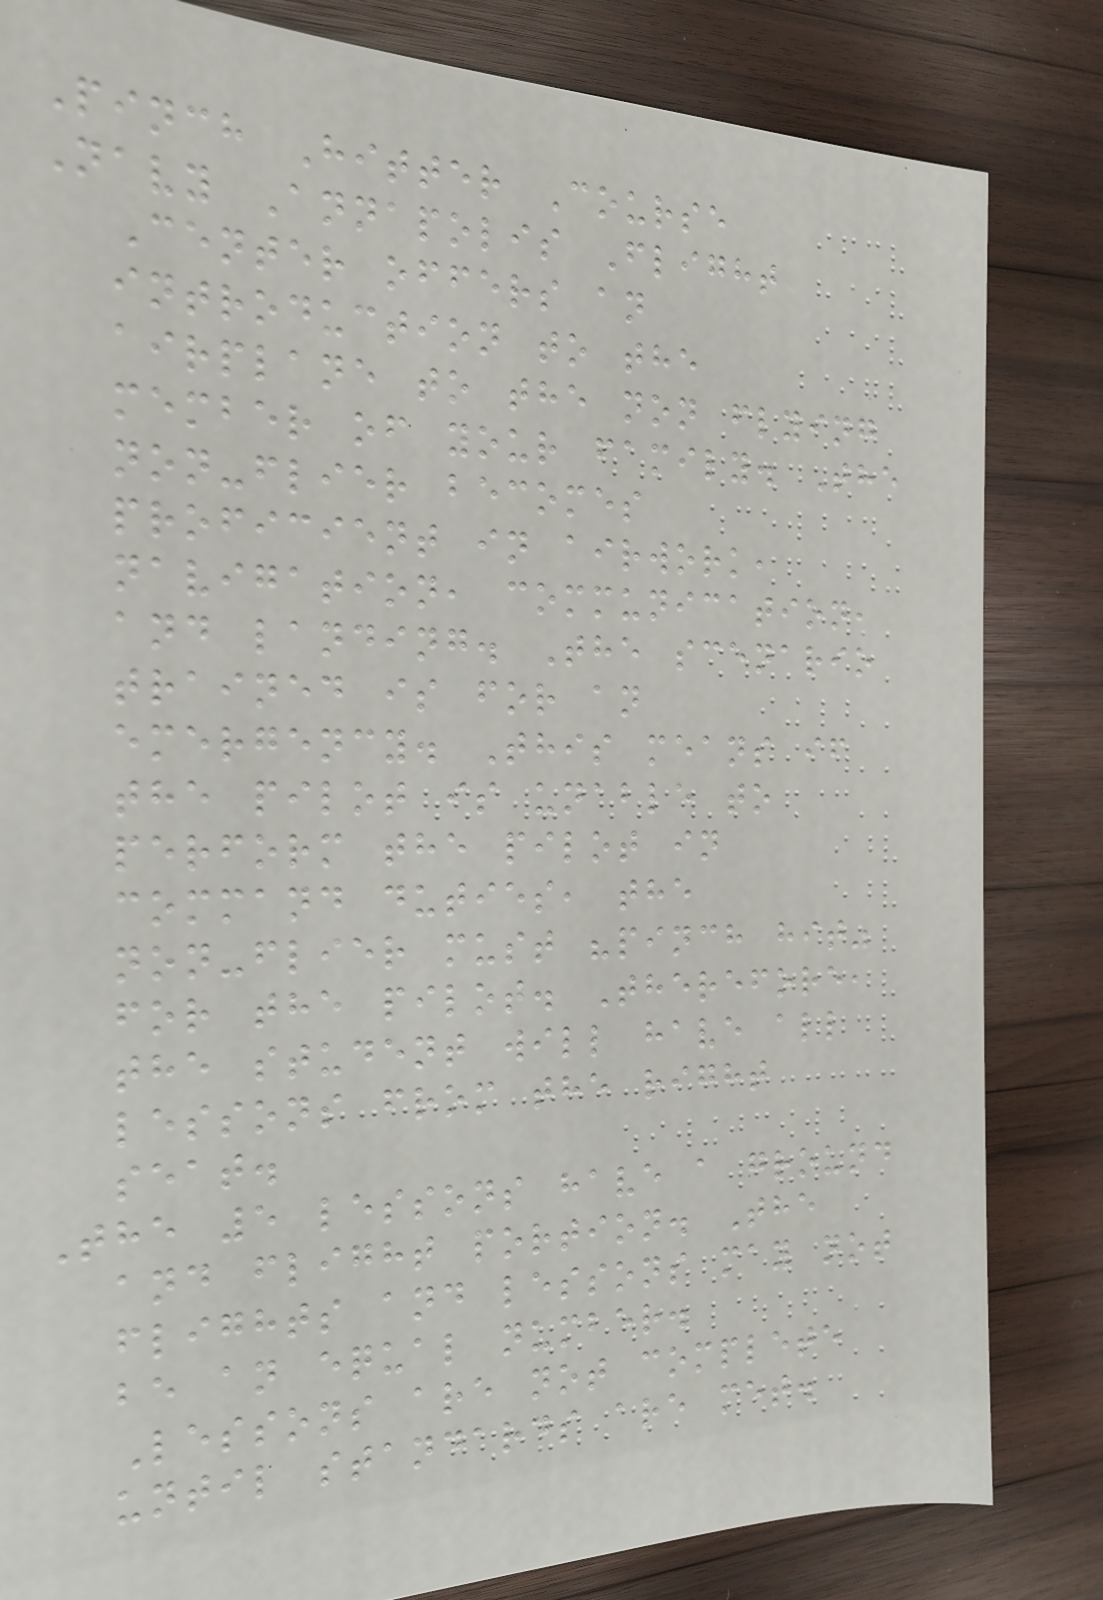Pinch Hitter Course
Navy Annapolis Flight
Center offers an
introduction to the
airplane to the non flying
member of your family. The
non-flier becomes
proficient in airwork,
navigation, communication,
and landing. The scenario
trained is for an
emergency. This means if
the pilot is unable to
perform the pilot in
command duties, the
non-flier must "pinch hit"
for the pilot. Therefore,
the student will have all
lessons from the right
seat.
The 5 lessons have a ground
and flight portion. The
flights and lessons may not
be an equal number.
Lessons are not complete
until standards are met.
